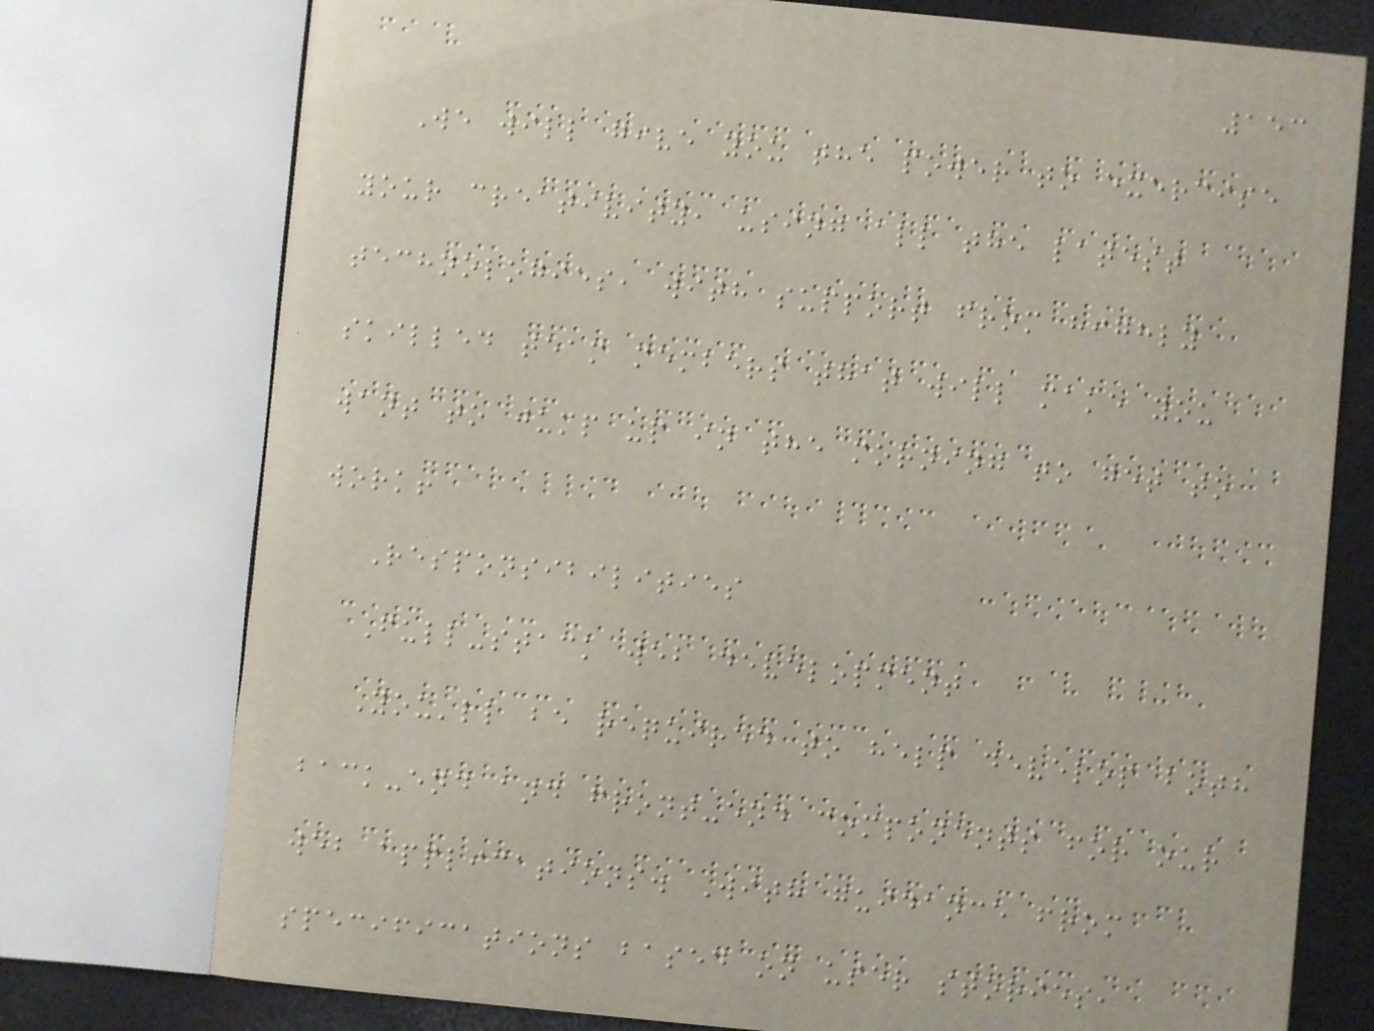153
We will give you the power to exercise
your creativity, using all the latest
technologies, with support from highly
skilled team members that will make you
want to jump up in the morning to get to
work!
Responsibilities
Full-stack web development
You'll be required to help develop both
back-end and front-end components for our
web applications. With guidance from
specifications based on user stories,
